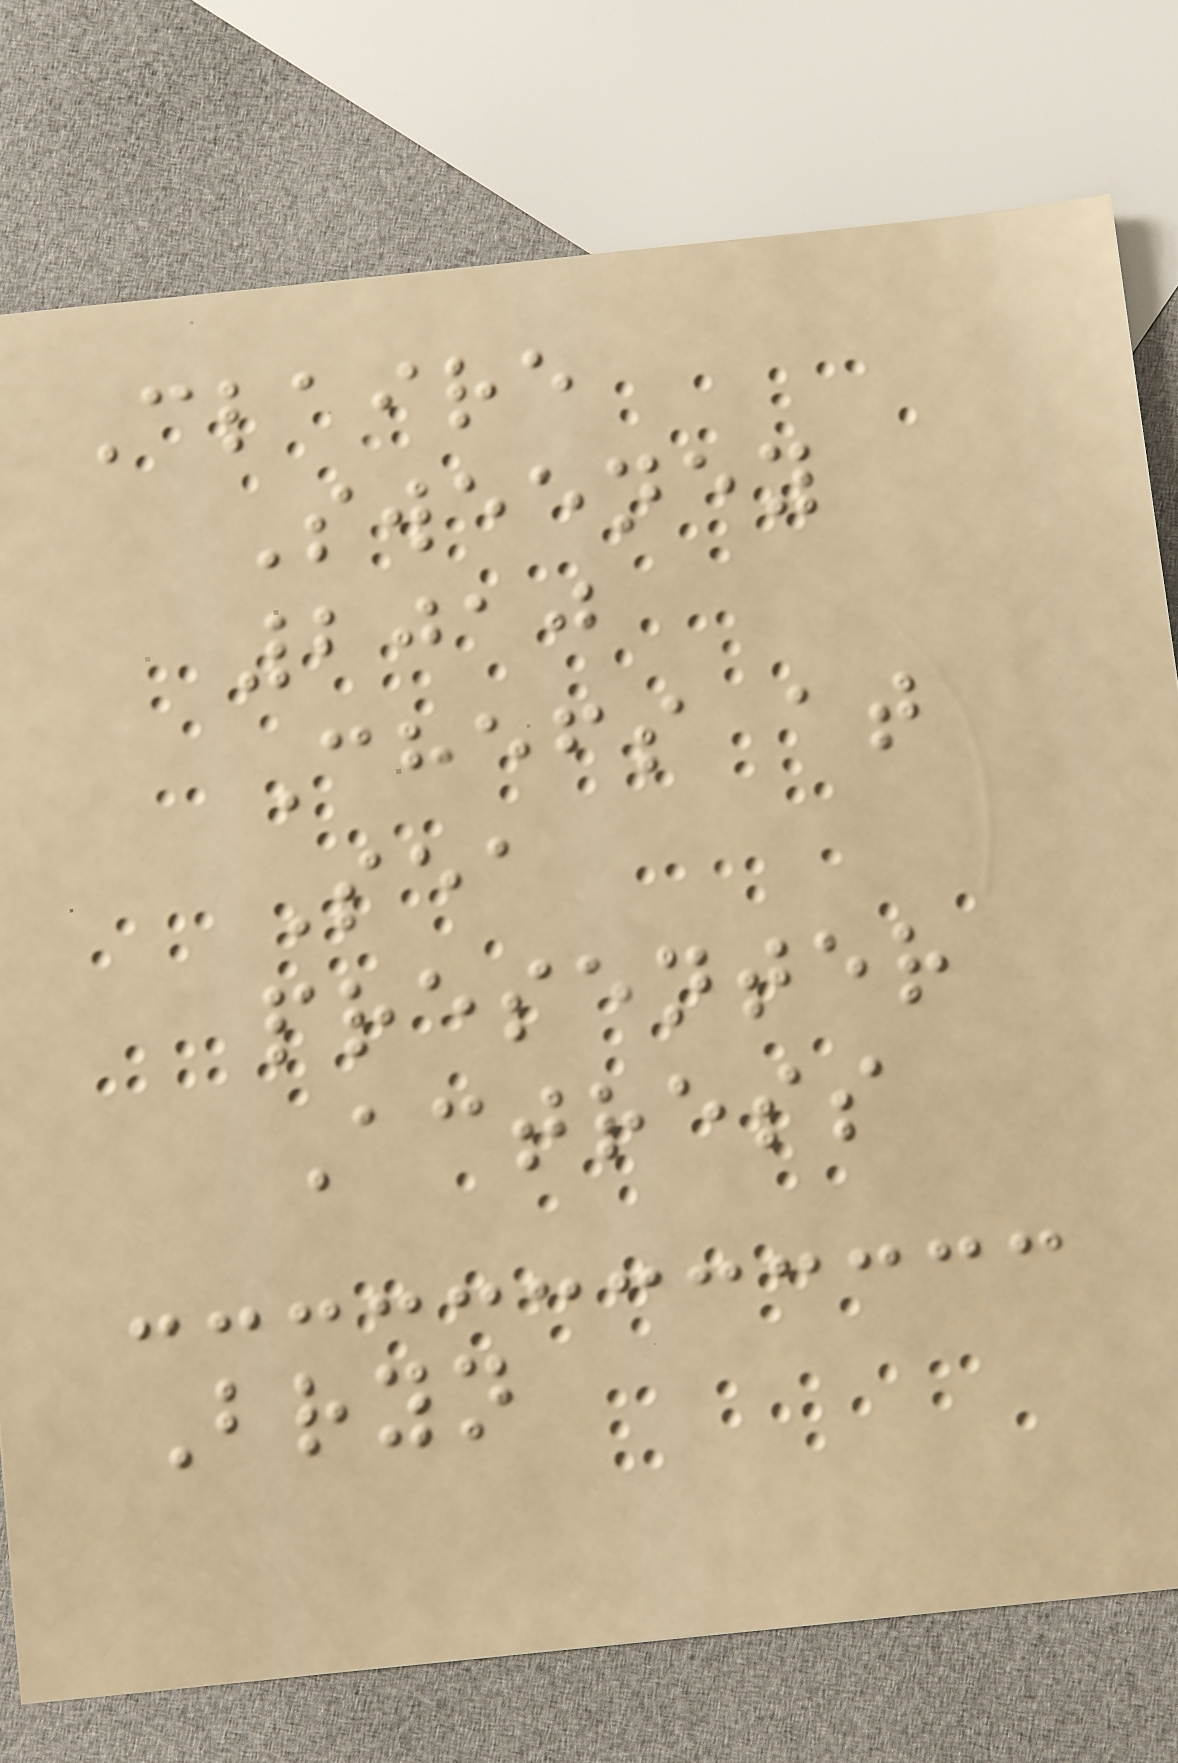Claire
Sweeney
2010
Chefs at
Sea
presenter
Actress
Bryn
